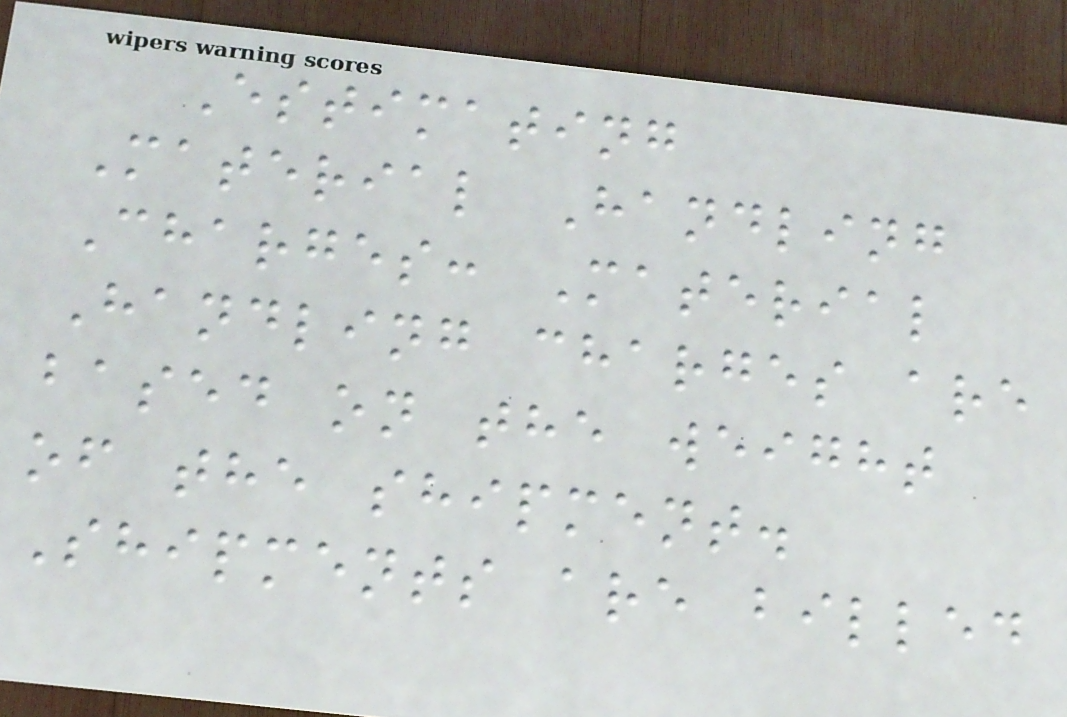Estimating
Material Handling
Charges: Material
Handling charges are
based on the weight
of the shipment.
Shipments are billed
